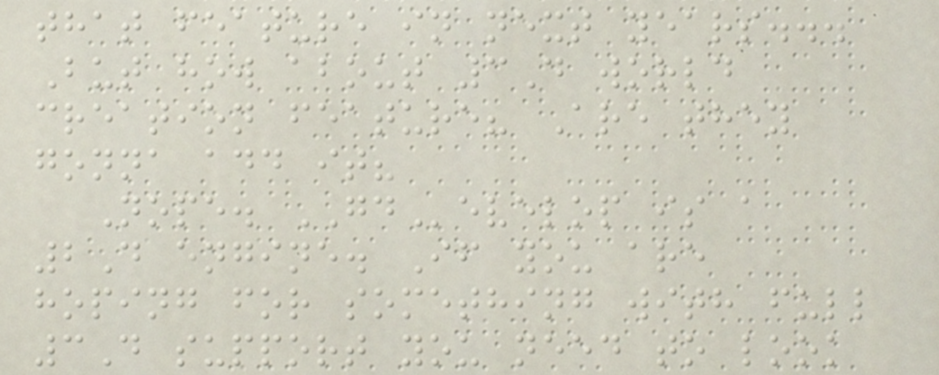that feature in next years...
But how about 3D world
creation feature? Are they
gonna add it?
Nope. GDevelop is a
2D engine. If you are
hoping for something with full
3D support you need to look
